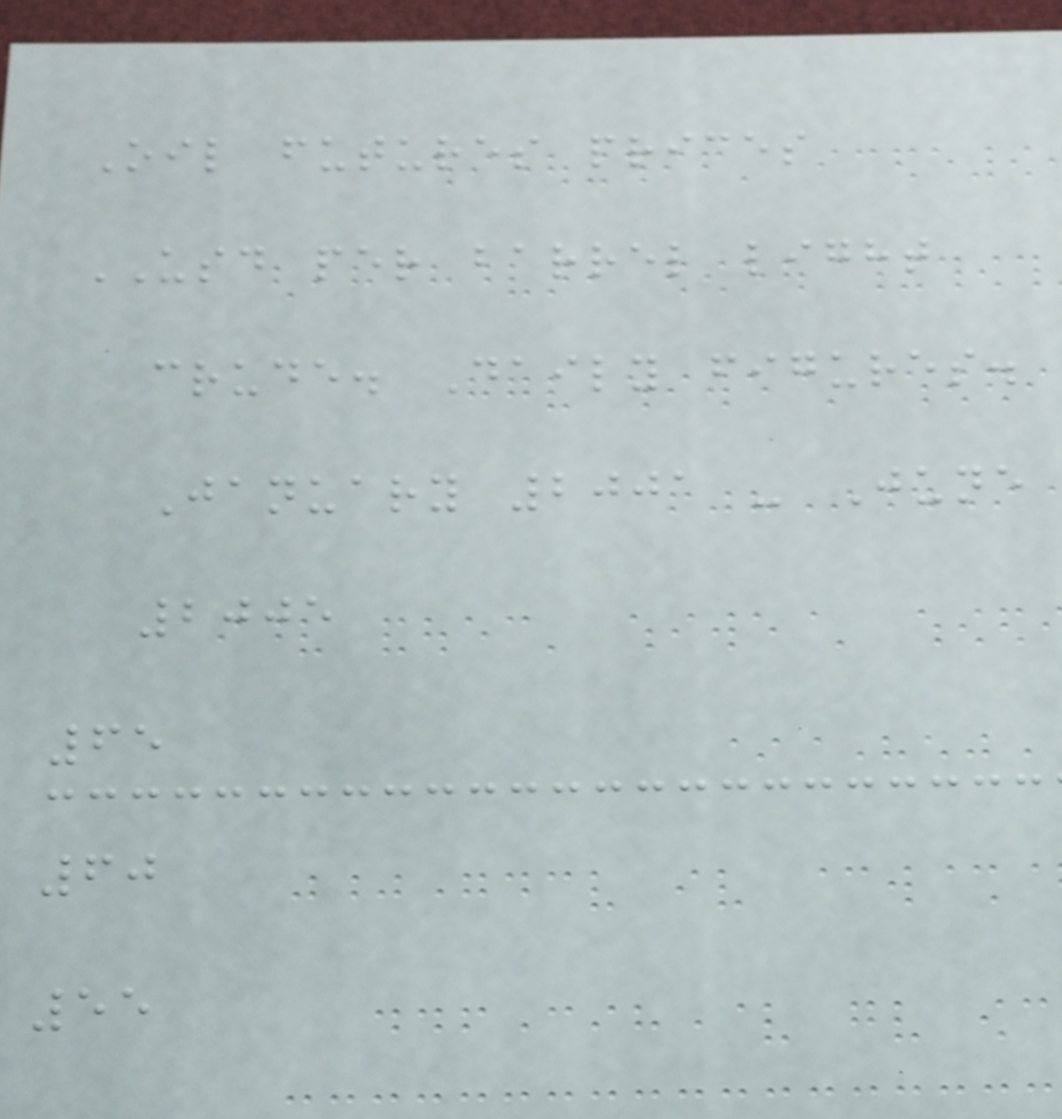Oil futures prices
USD per barrel light
crude. Daily figures.
January 2001 - June
2005
65
60
55
